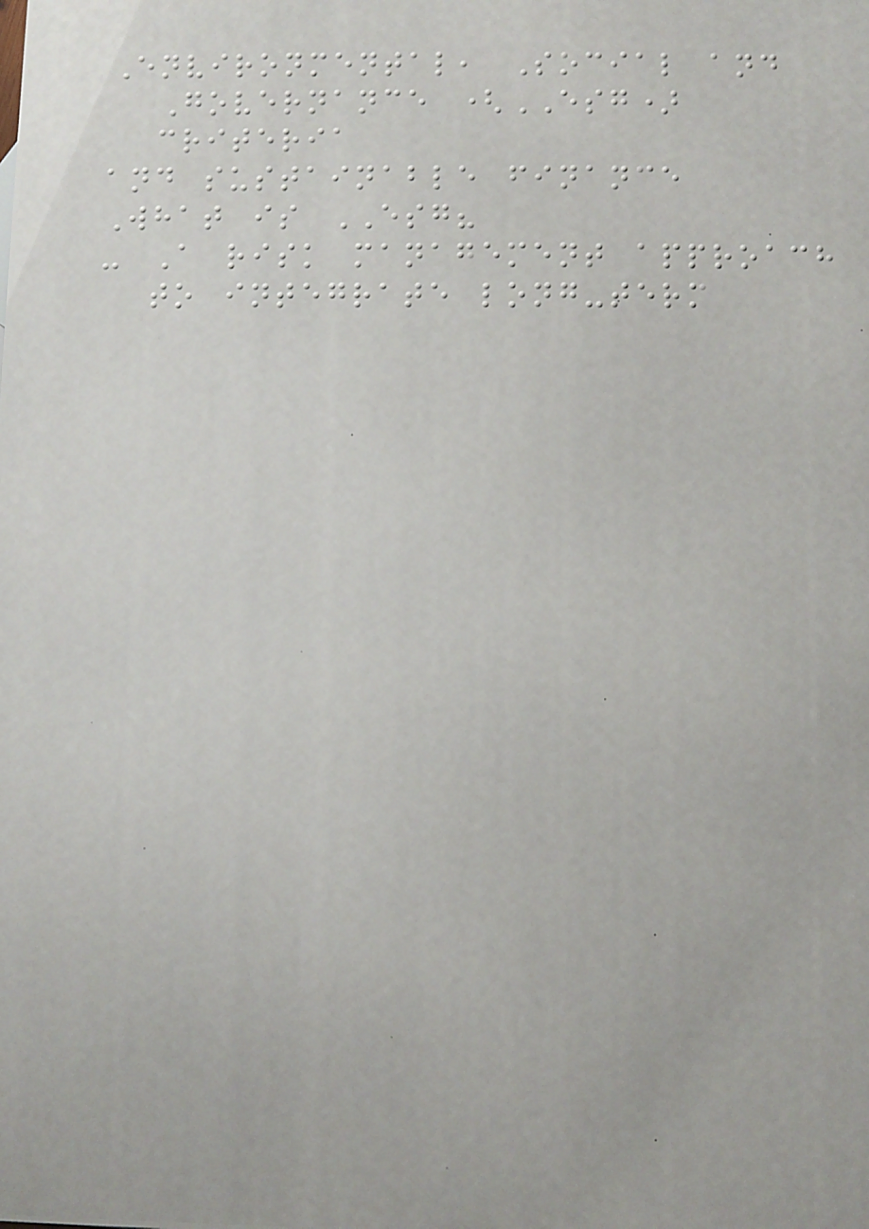Environmental, Social and
Governance (ESG)
criteria
and sustainable finance
What is ESG?
- A risk management approach
to integrate long-term
